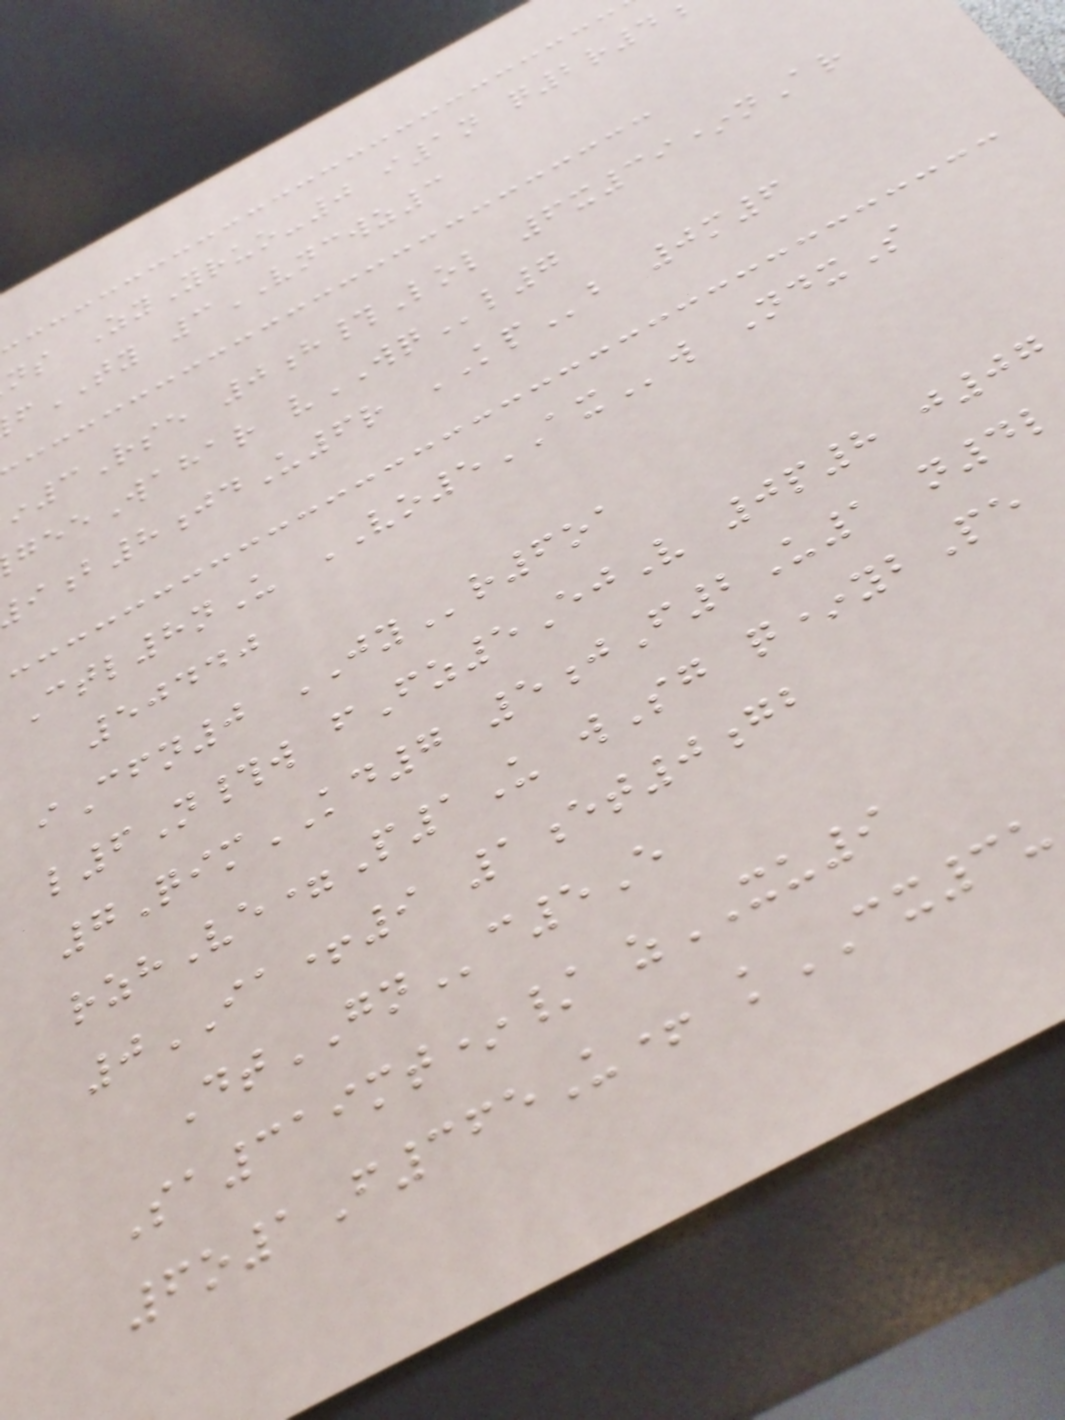ns ZyYruo-0 i1n q2r4
TY 3VNCWZ3
3Rse 0h#Lol 6x39*nAr
Wahar vWQl7
b8jdU6r KPb 0m6
Ctl8nU VO5AXw NdxS
50440
iCfn0 JYr6oa
l6N#w fFz5EjV 0p8 j07
7QimKD7 5jF2U1 n4l
rzhVe=P1U wSg q*ybPe
0IA+9 1et0gb
DtGNc5E
Sa319mt*/ zXU9
6o1F365U+ kCX3u
